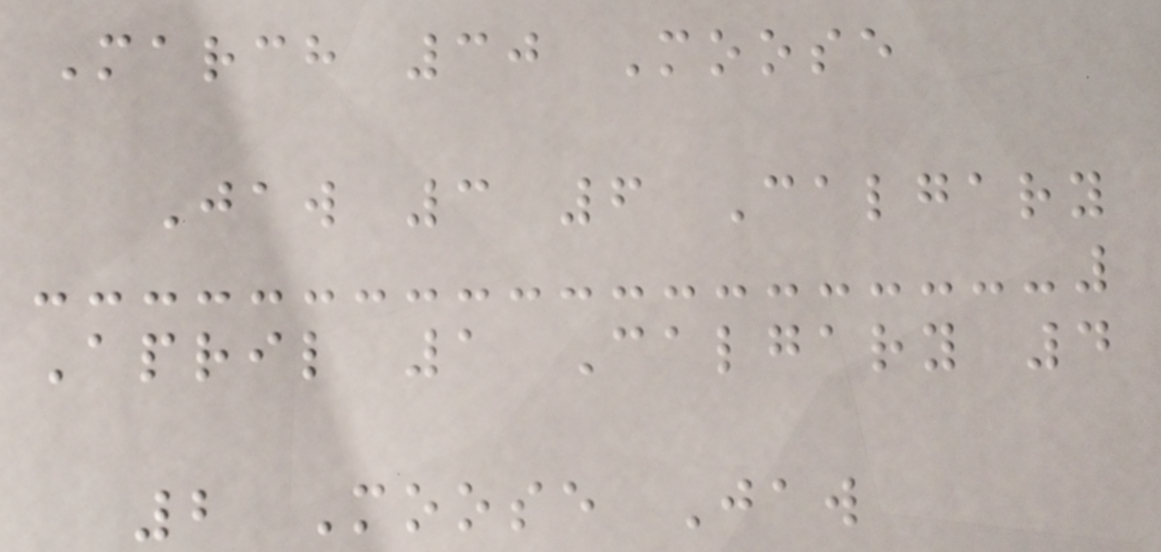March 30 Moose
Jaw 3 6 Calgary
April 1 Calgary 4
2 Moose Jaw
